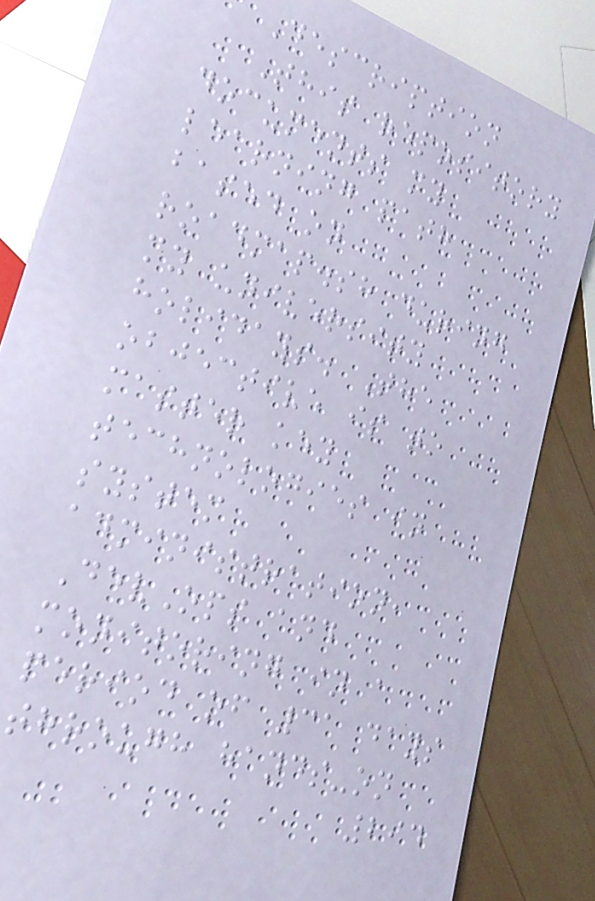Description
This repository
documents my
learning path
based on
roadmap.sh during
my university
holidays. The
objective is to
master key
technologies in
system
administration,
DevOps and
monitoring in a
period of 31 days
through hands-on
294
